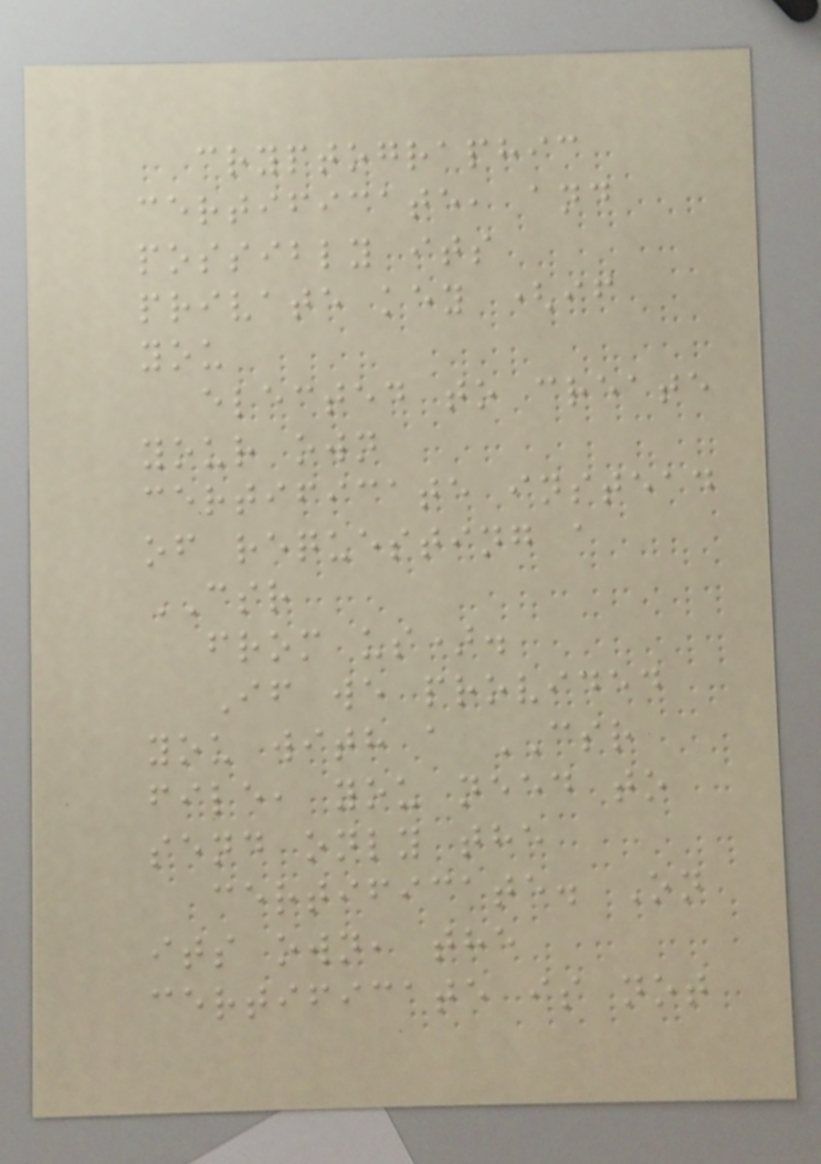cryptographic
certificate, and
possibly its
private key (if
you
elected to create
your own
certificate instead
of requesting a
CSR
from us).
If we provided
you with a CSR
file, you need to
send only the
certificate. On
its own, the
certificate is not
